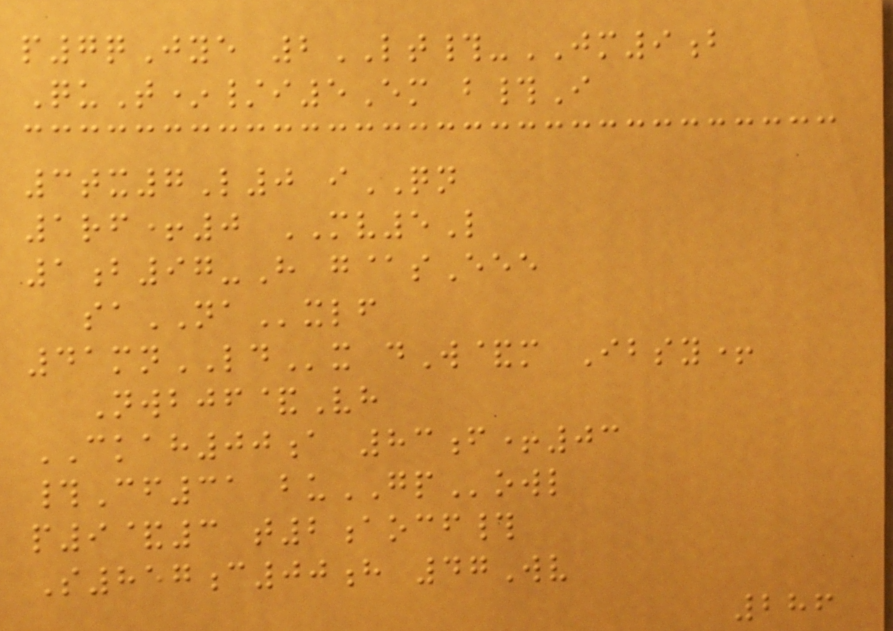p7qJye 2LT#-JM9b
QuT*/i5Em b#I
3tx7L0 iQN
1rf+0 MV5L
1b97-H g@sEee
saNAxlf
41mnLDx dW&m Ibsy+
Nwbjf&Vh
CKAH00a 83f+03
#Cf31 buGPowl
p9&3 t2aocf#
S857c00h 47Wv
286
